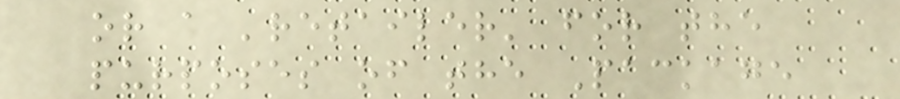or a 'retailer' for the
purposes of the Package
